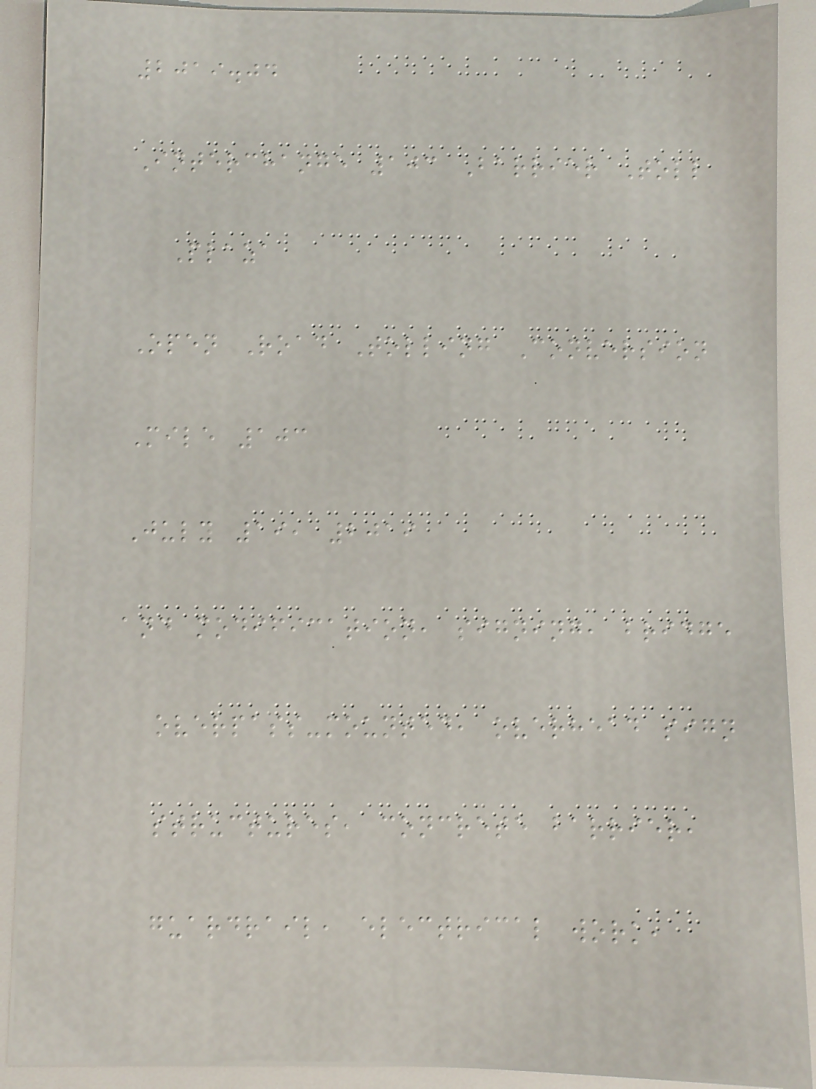2019.04
Interchange 103 Barrier Toll
Plaza
Open Road Tolling Conversion
Mile 103
July 19, 2019
and modification, signing, bridge
overpass-mounted, overhead sign
structures, concrete barrier,
guardrail, electrical work,
